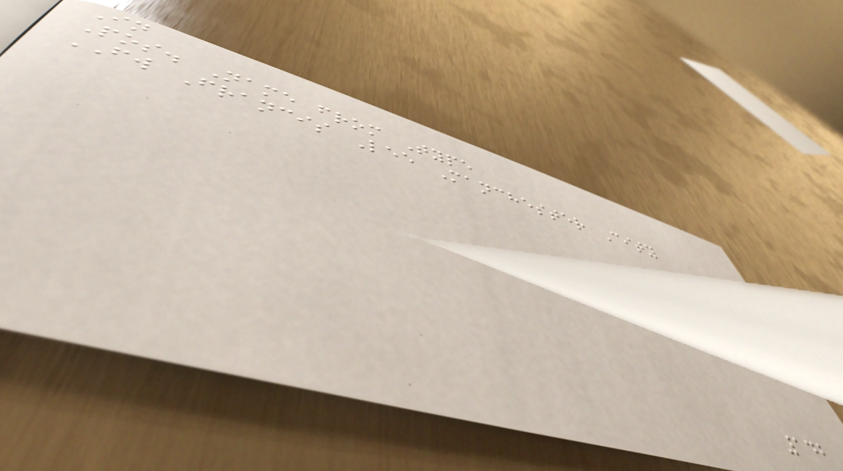In
Pos. Name from Type
FW Francis Lee Manchester City
142
